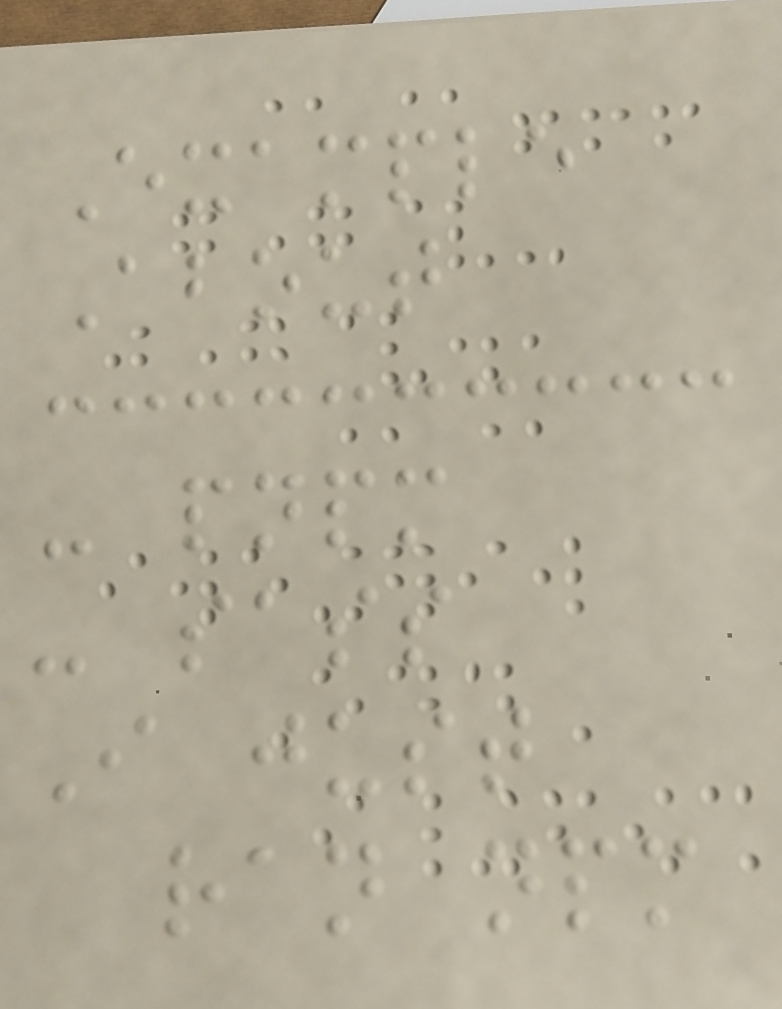Example
About
- pnpm
- sass
I just
ran npm
